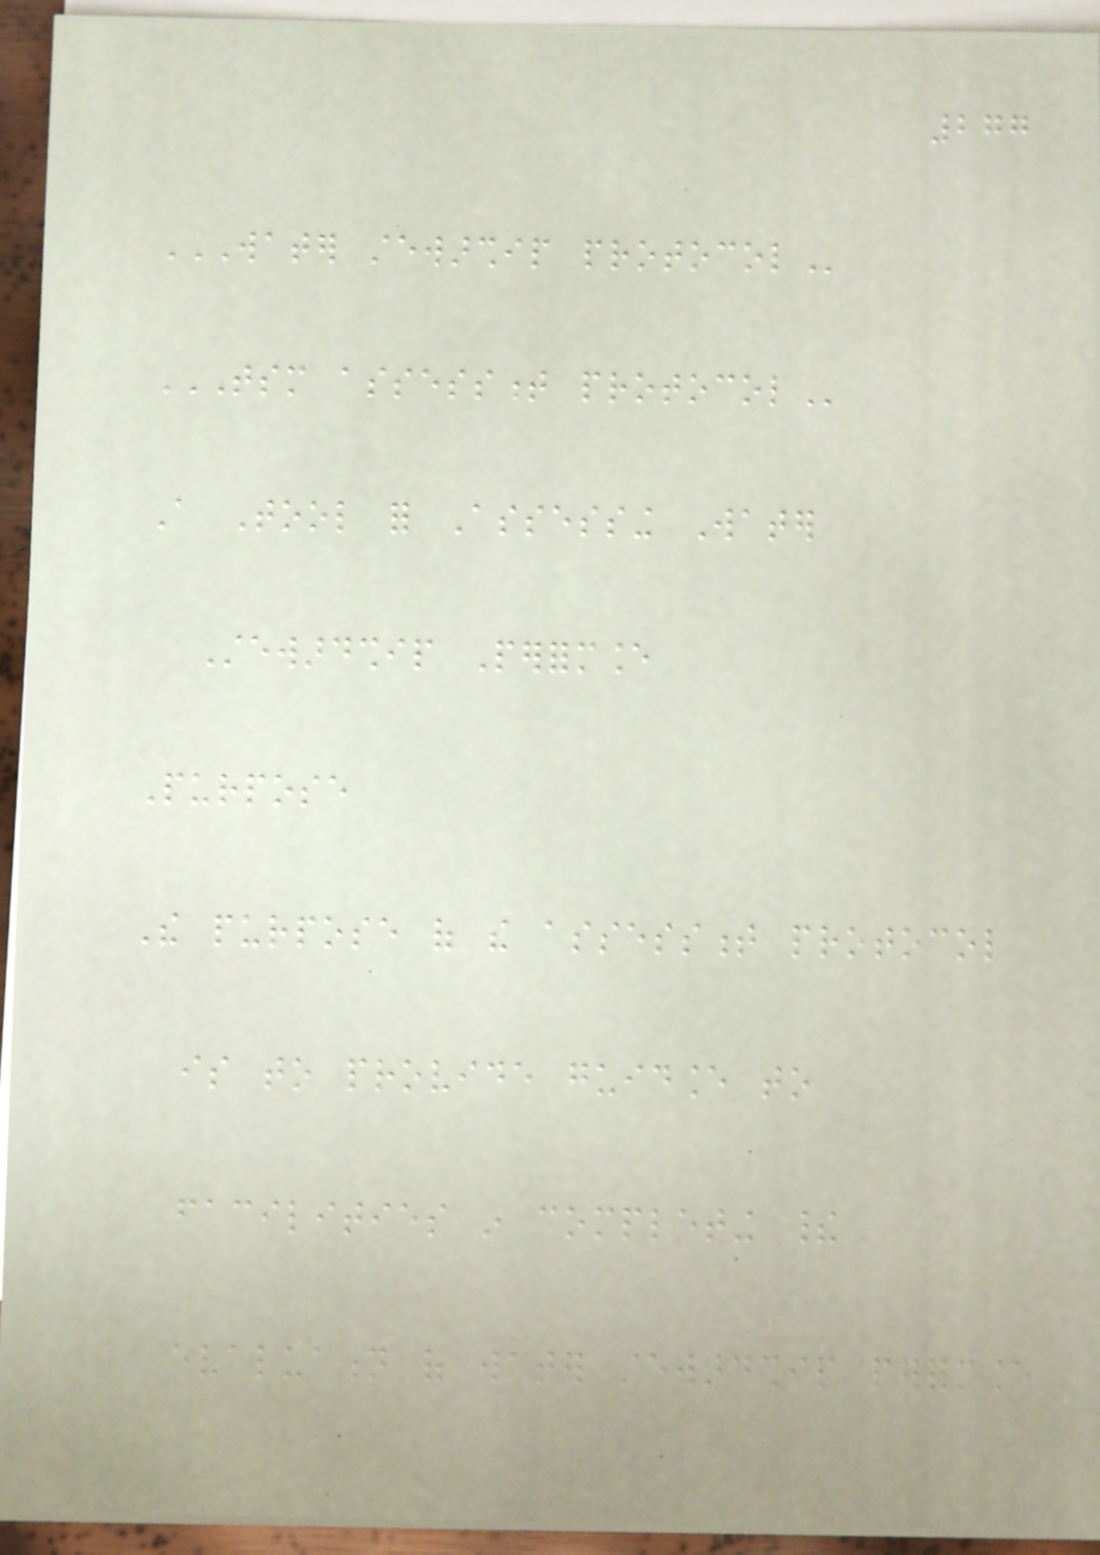277
WATER STEWARSHIP PROTOCOL
TSM ASSESSMENT PROTOCOL
A Tool for Assessing Water
Stewardship Performance
Purpose
The purpose of the assessment protocol
is to provide guidance to
facilities in completing their
evaluation of water stewardship performance
